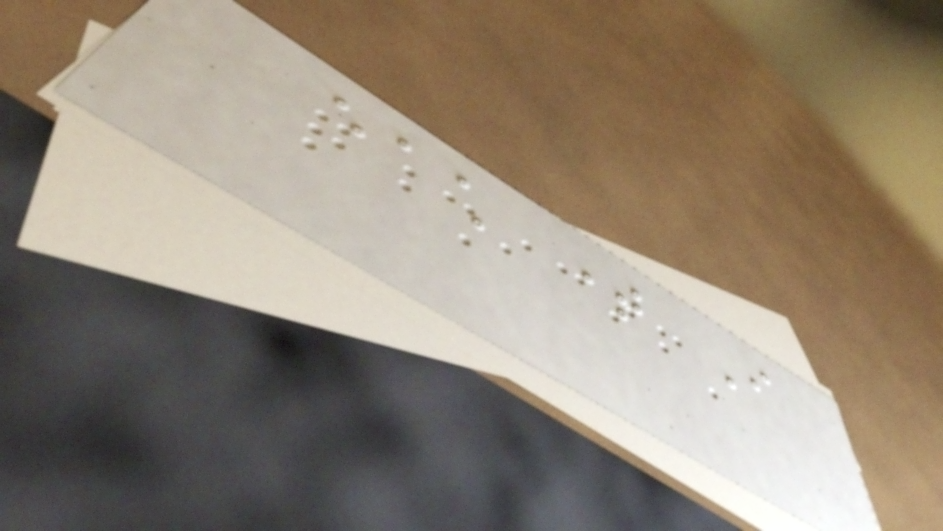each time I
